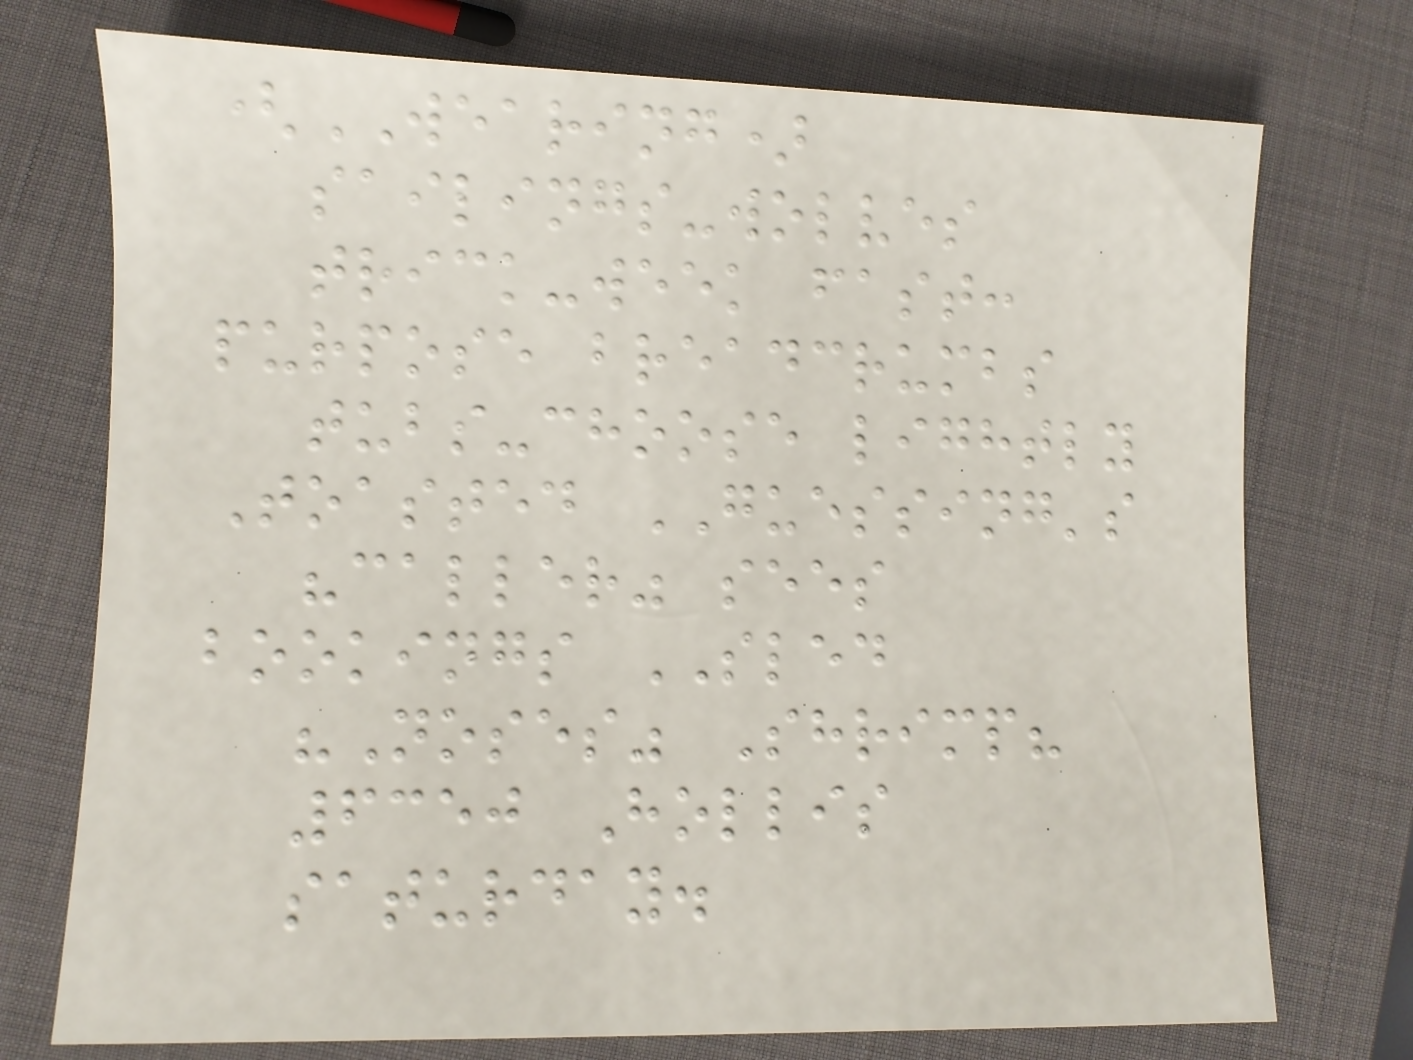(WEARING)
sailings-wolves
trick-week fast:
purpose breadcrumbs
tubs-choose lightly
Toasted GUESSING's
"caller" sees
bookings SLED
"Noses" Shrimp?
6350 Hollis
saturday.
